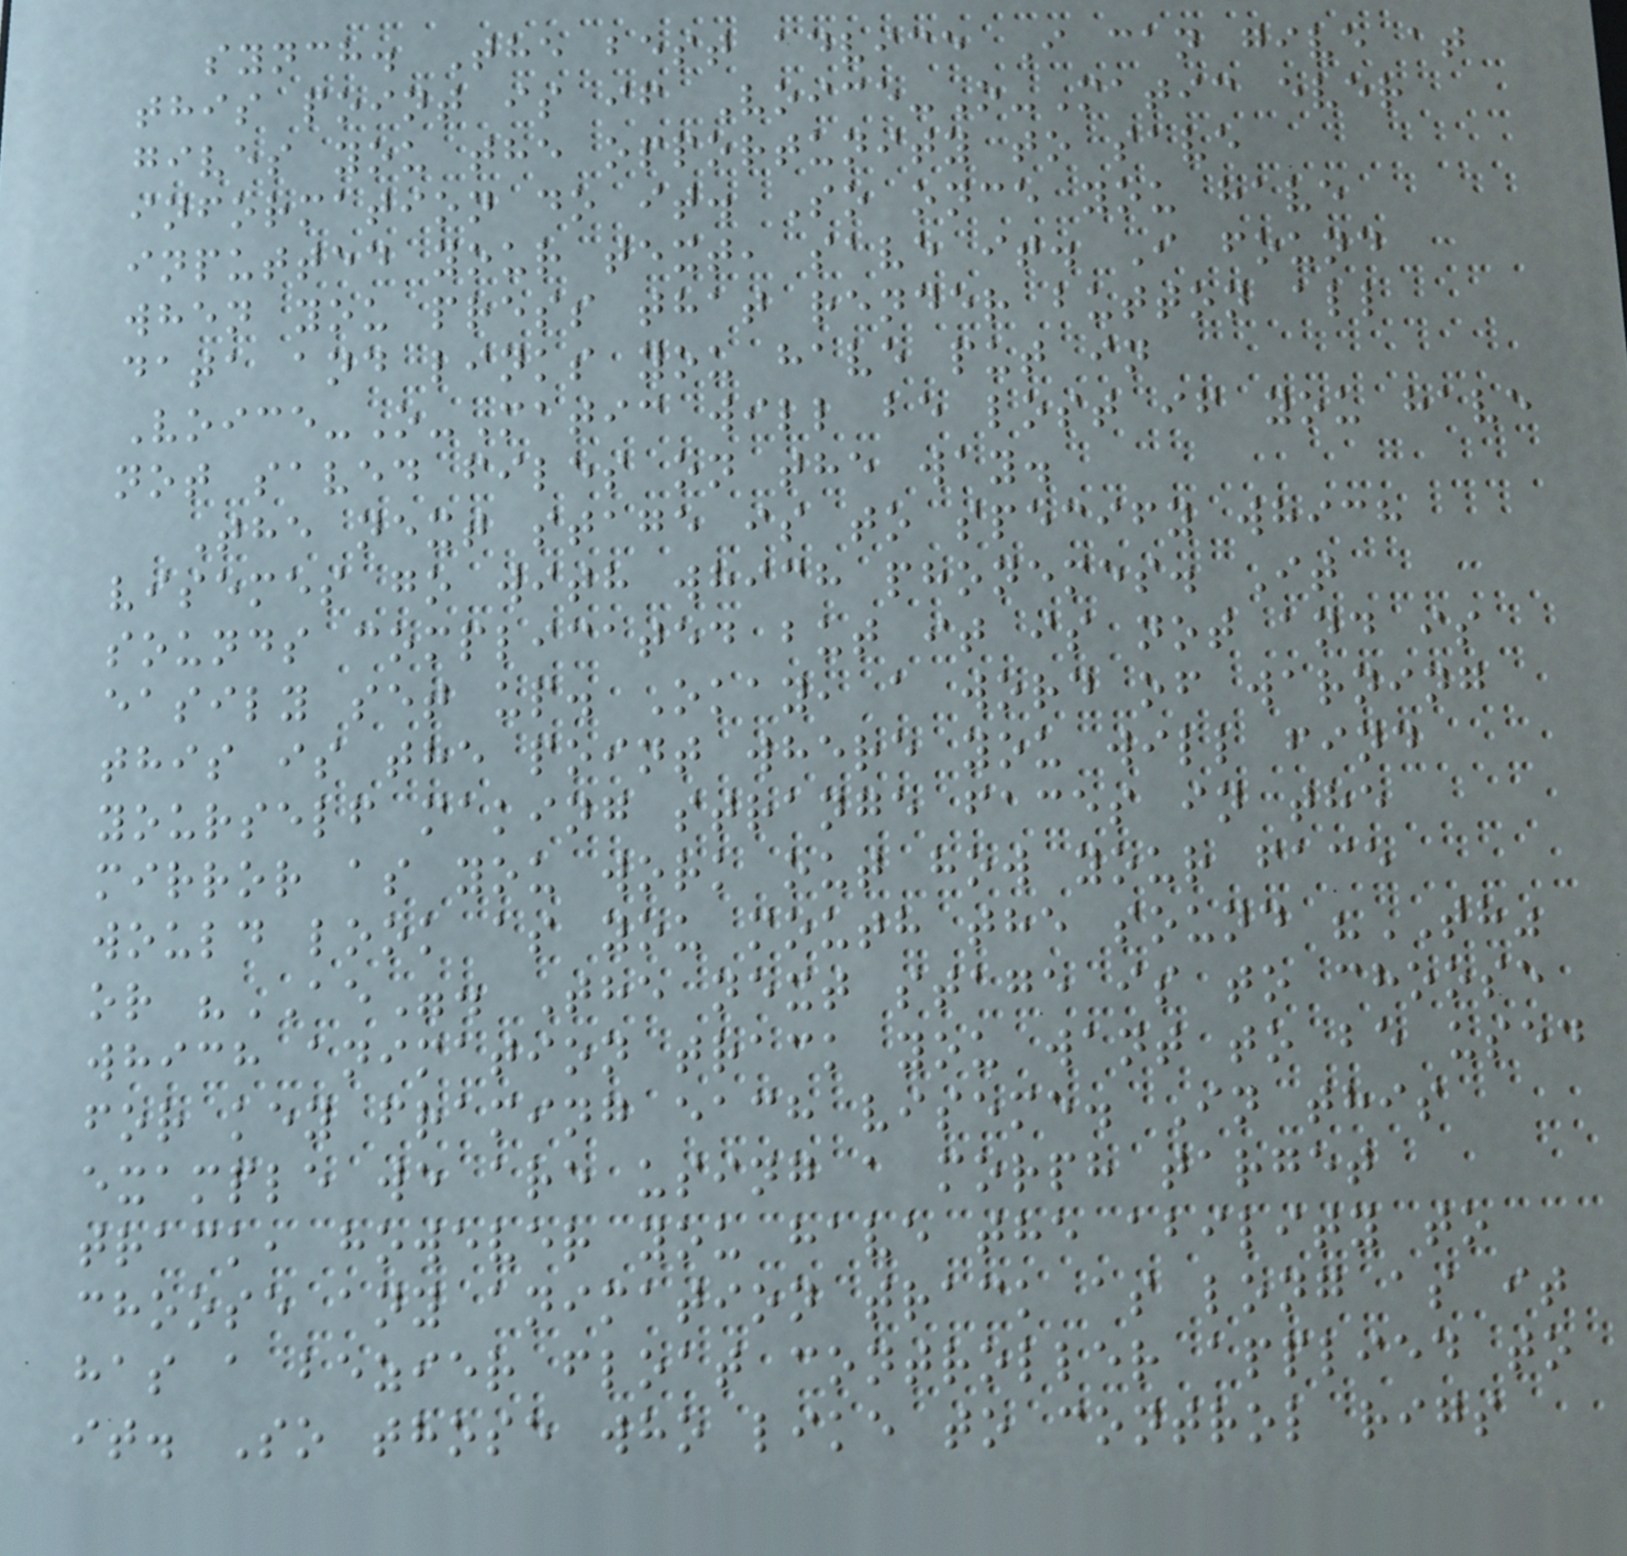synch. The best advice I can give at
this point is if Voice-O-Matic ever
gives you the opportunity to save
information do it. So once you have
inputted your text, save it. I found
when you press that render button all
data and links you have put in
Voice-O-Matic will be lost if you have
not saved files on the way.
The next stage is to specify which
visemes go with which phonemes. It
sounds complicated but it is not and is
easily set up. Okay, a word of warning
this is the point where you will find
yourself making strange faces in the
mirror as you work out how your face
would look as you mouth the sound "TH"
or "AE". The next stage is to choose
which animation track you want to be used
for key framing each viseme. In this
example we are using a morph target
track, however you have the ability to
choose any animation track as long as it
has a bezier float controller applied to
it. So those who like to control rigs
